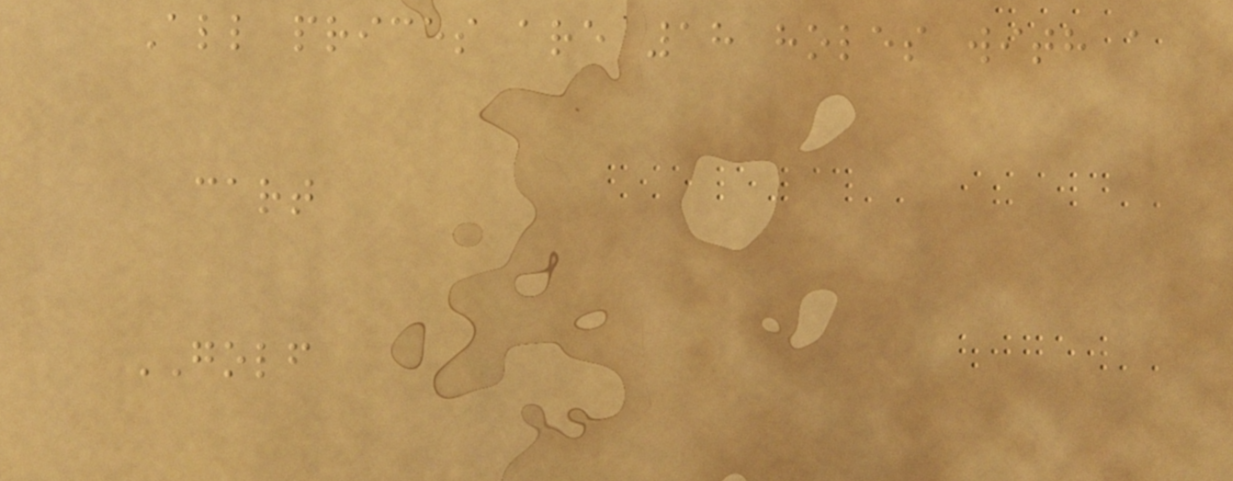All prices are 18 holes with a
cart
GOLF
